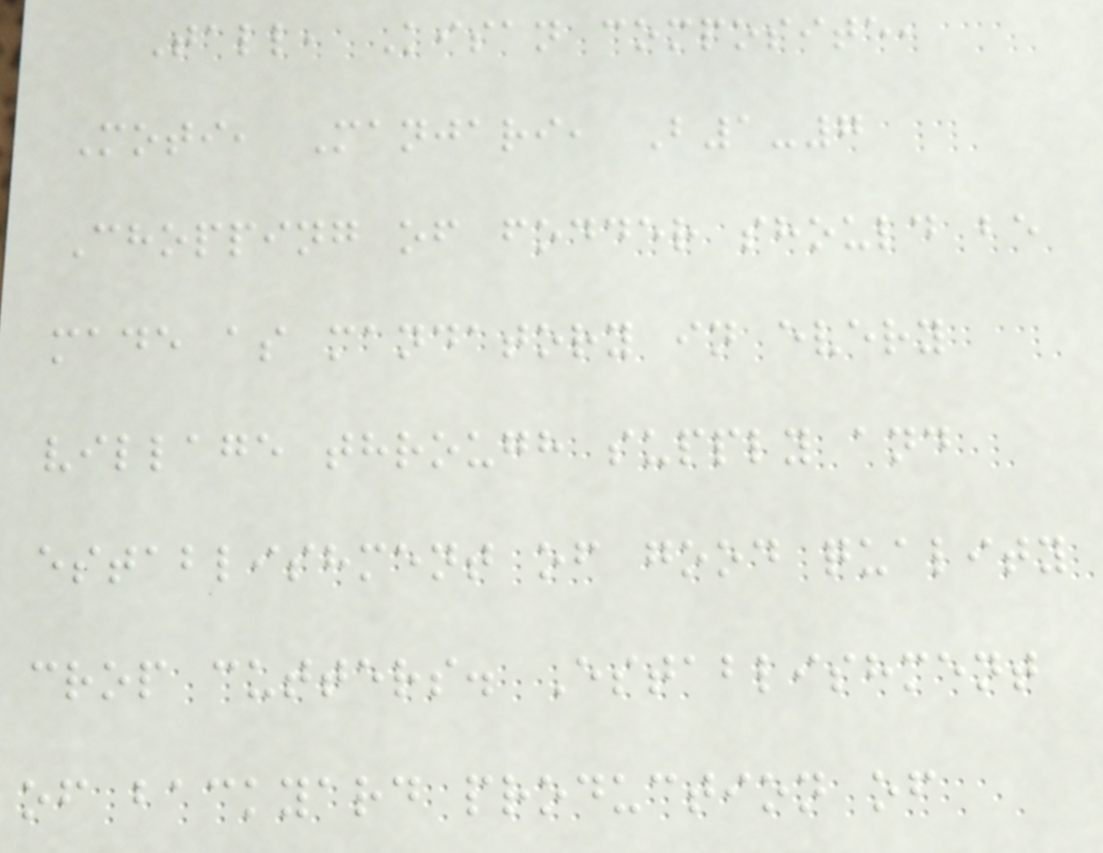Tall, Kisan composite,
Moti, Manjari, B1-7
Chopping of fodder should be
made as mandatory in every
village through supply and
establishment of good quality
crop cutters. Establishment
of backyard production of
